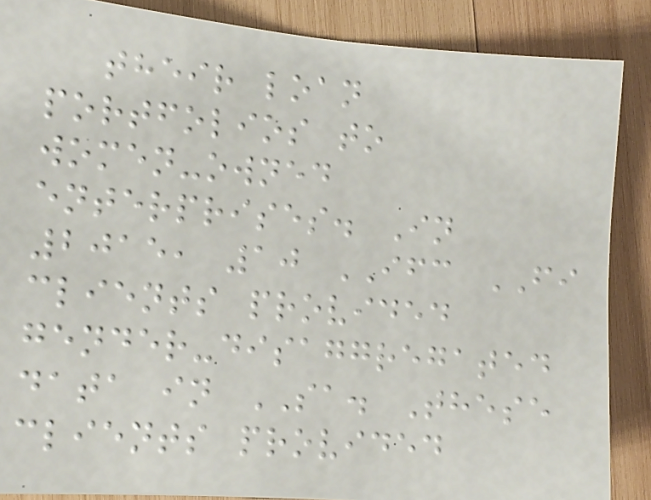their loan
portfolios to
women-owned
enterprises. In
2015, 10 IFC FI
clients provided
gender-disaggregated
data in SA. These
clients provided
